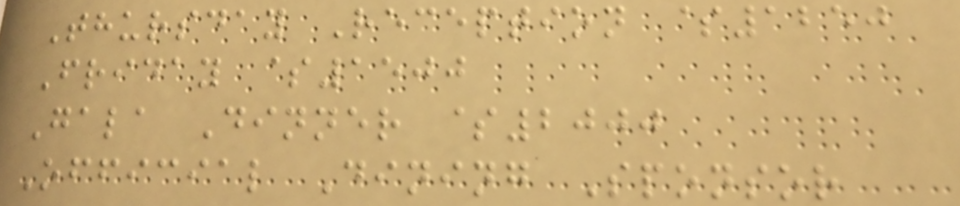Thursday Reception $1250
Friday $1500
Gala Dinner $2000
Official Dining Sponsor
